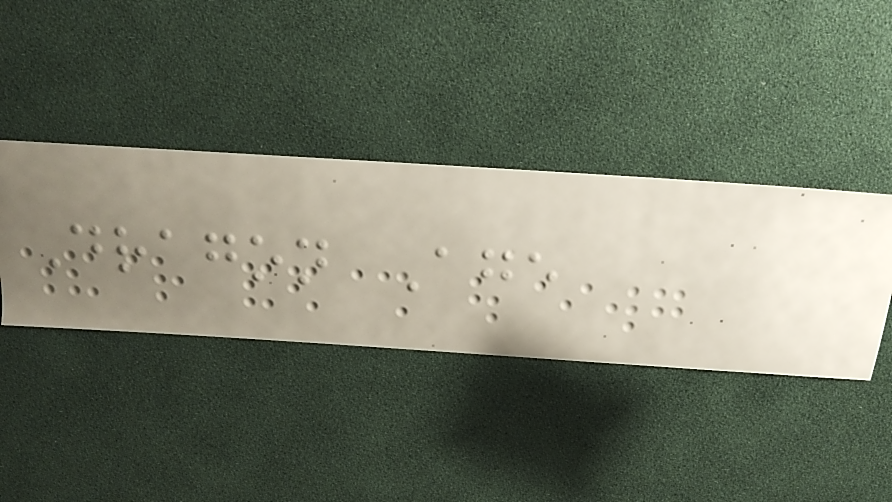Dragon Age
